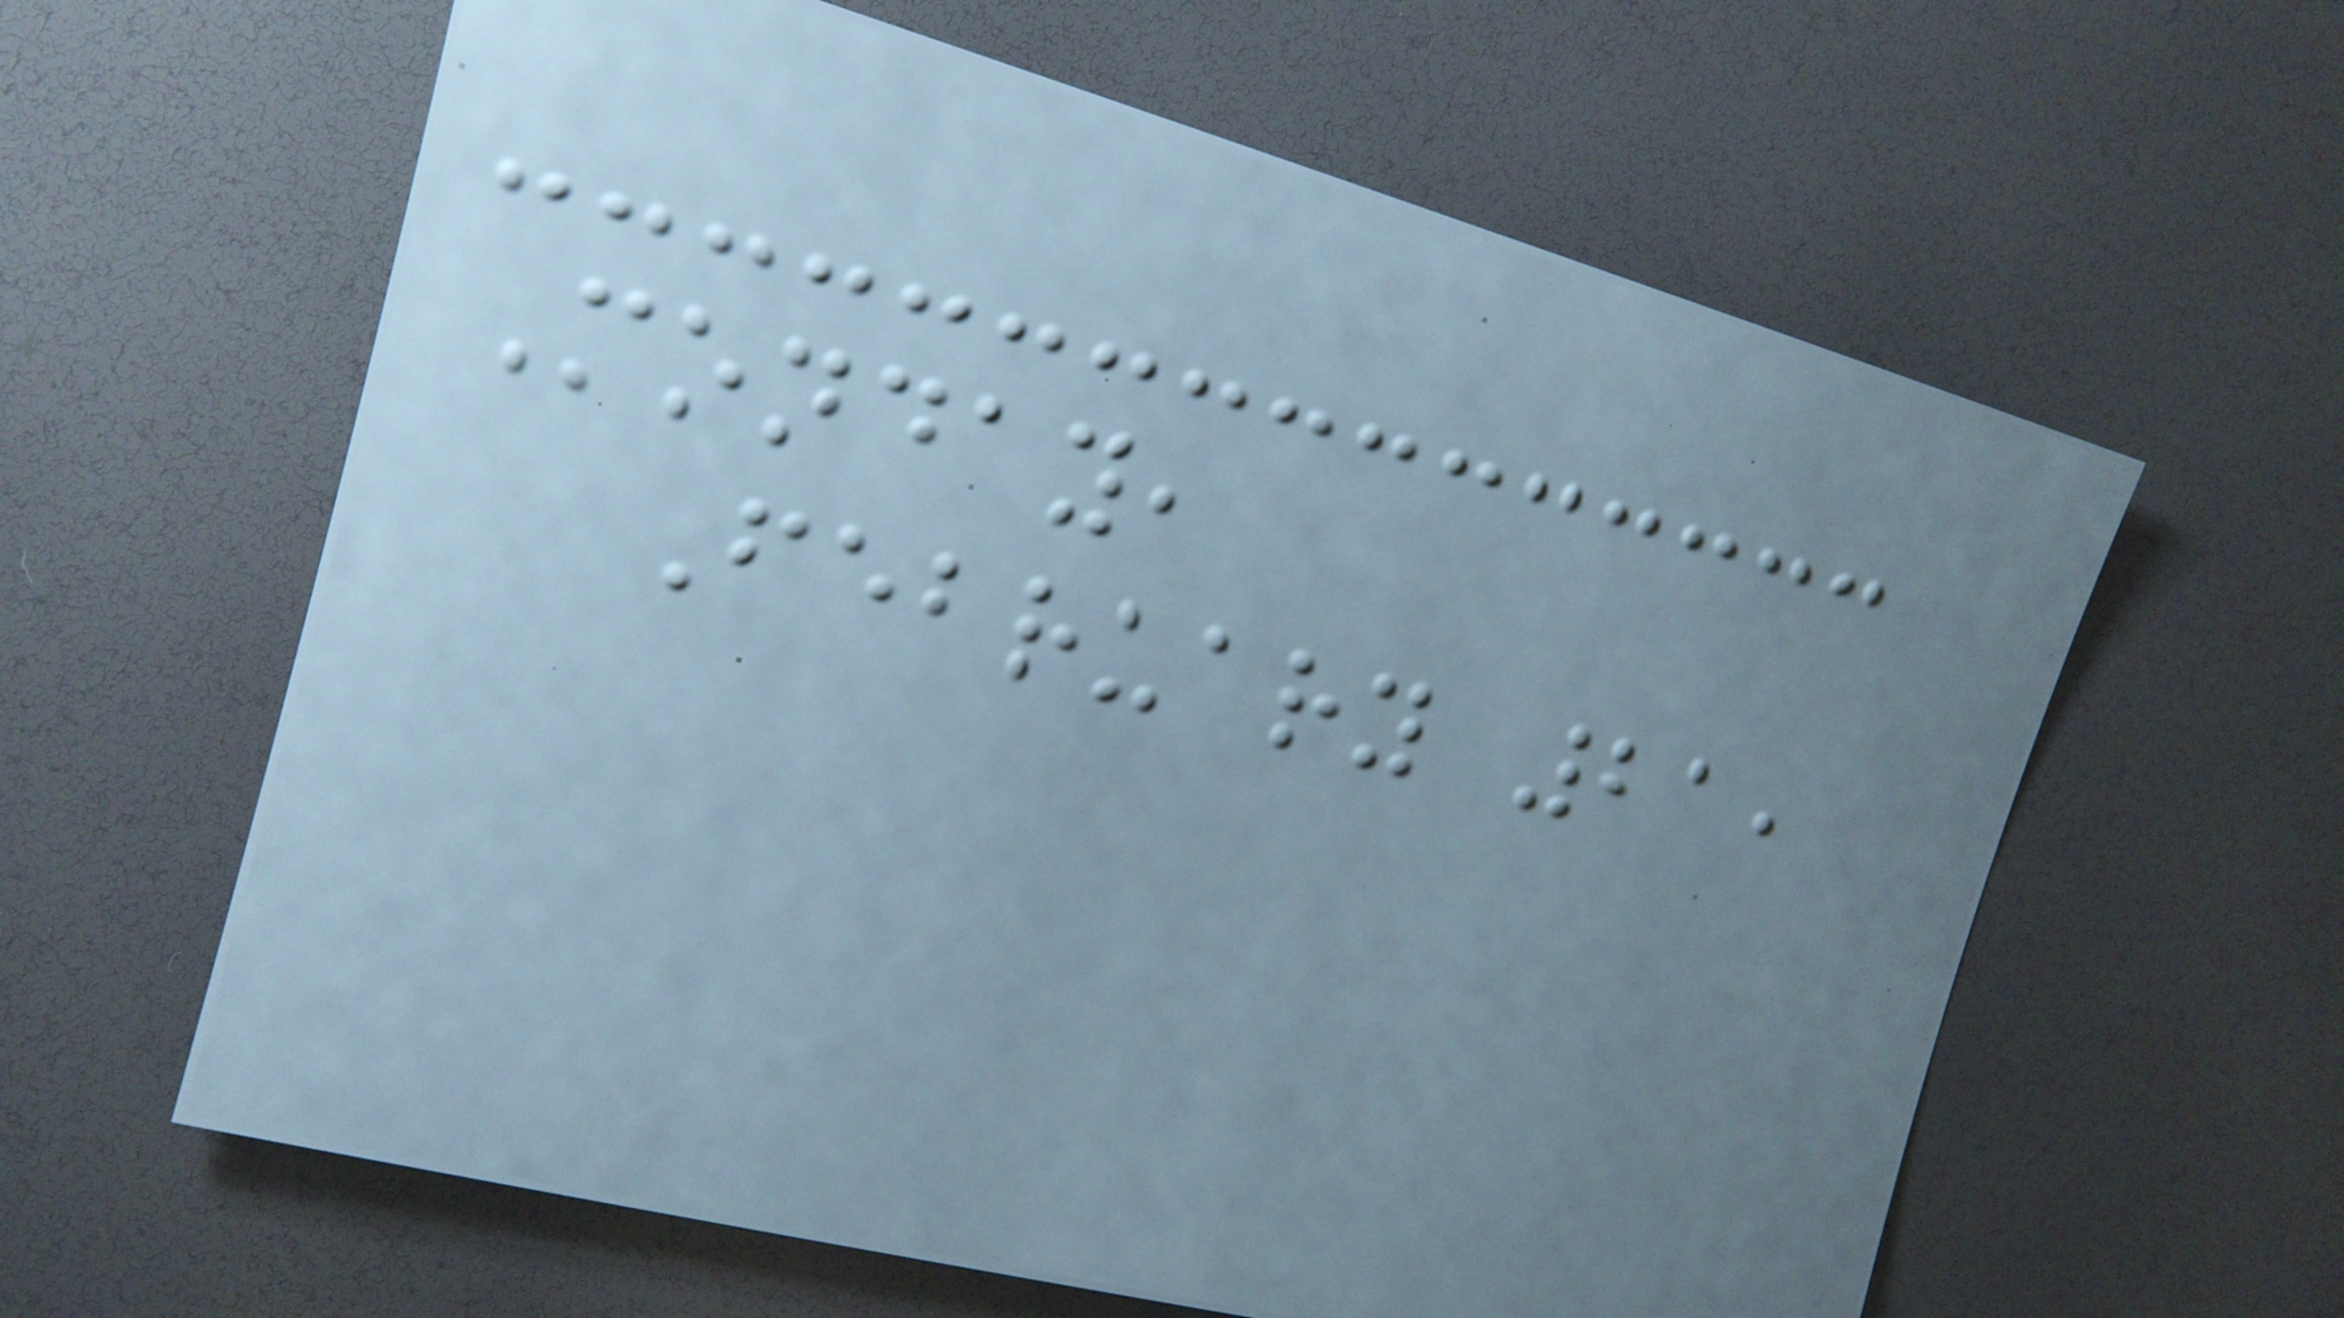Monday,
February 21,
